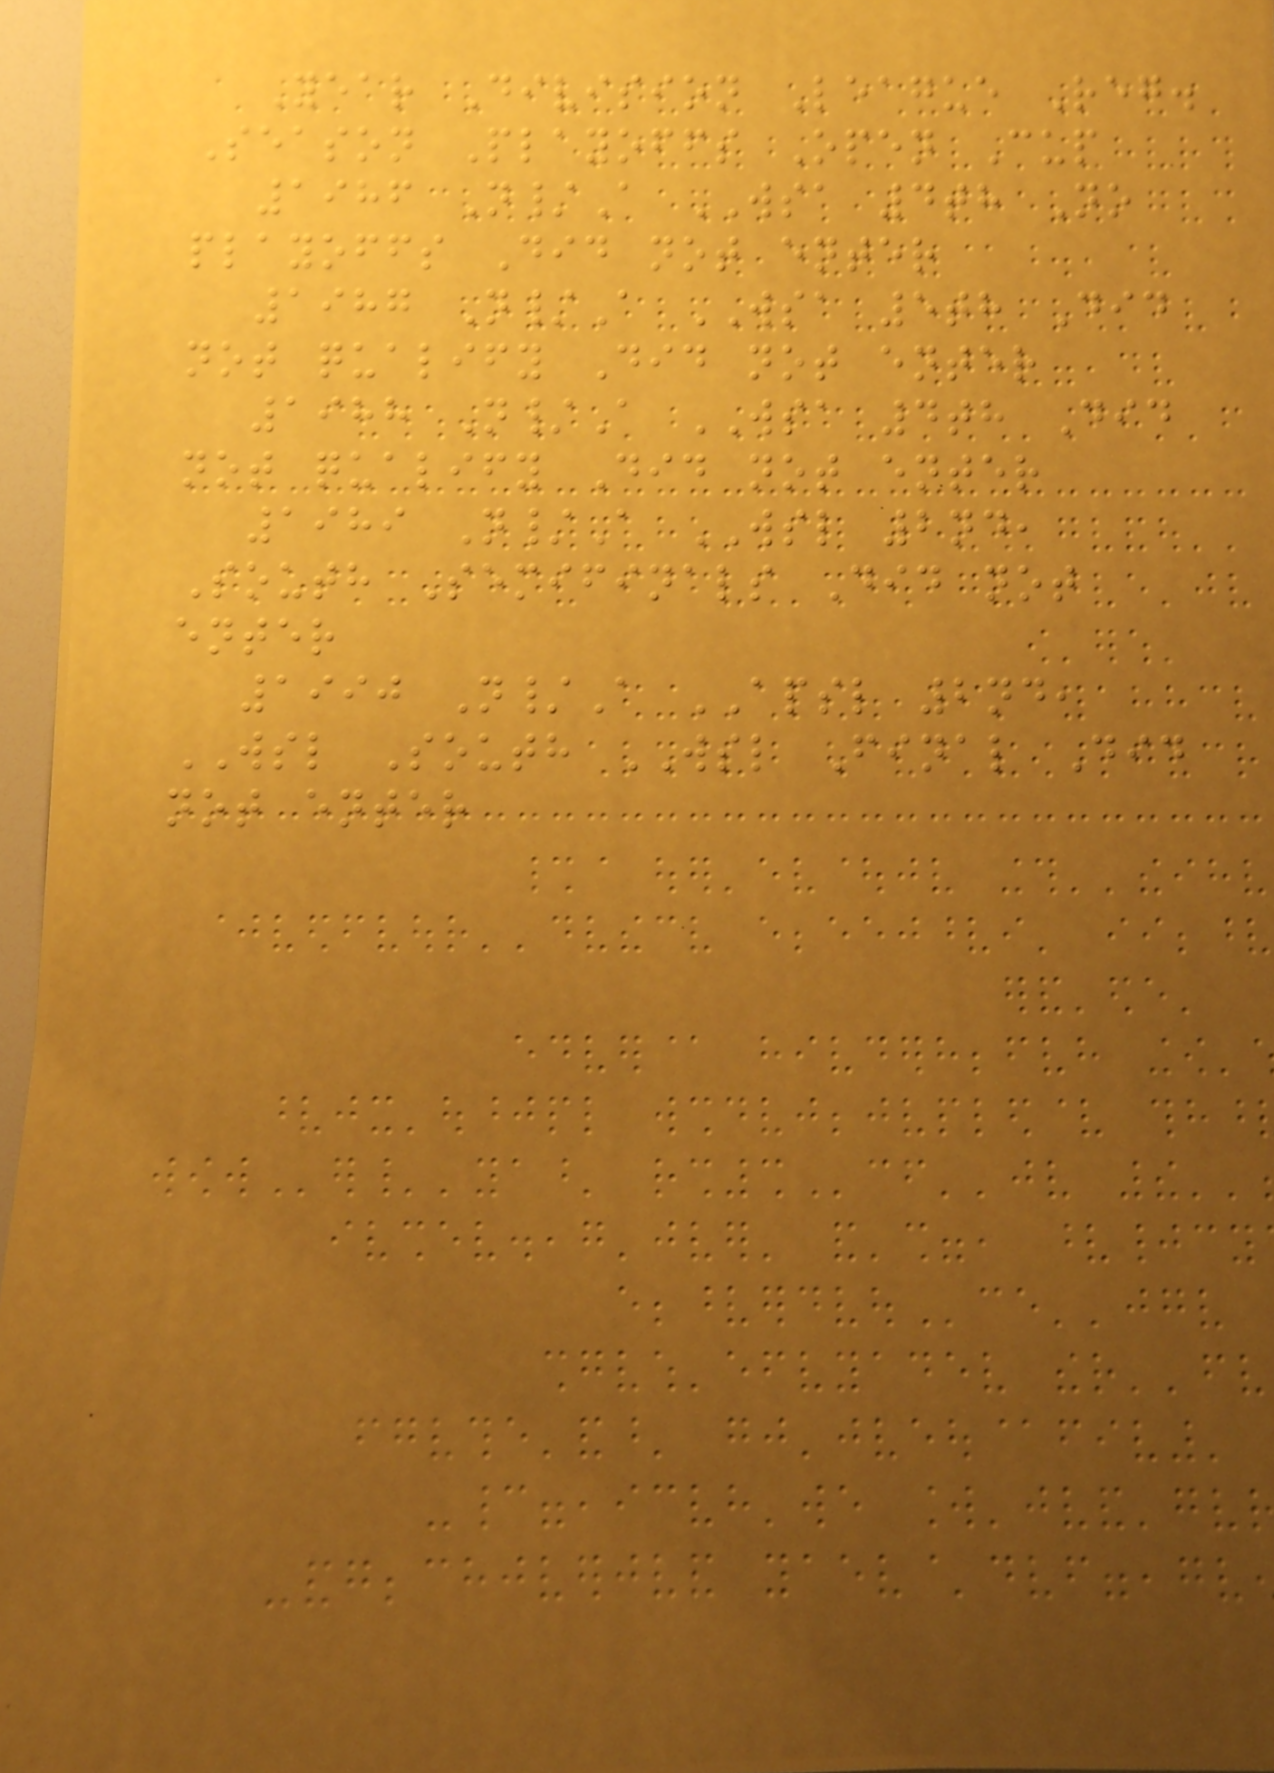Year Division League Reg.
Season Playoffs Open Cup
1986 N/A WSA 4th No
playoffs Did not enter
1987 N/A WSA 5th Did
not qualify Did not enter
1988 N/A WSA 4th Did
not qualify Did not enter
1989 N/A WSL 2nd,
South Semifinals Did not
enter
1990 N/A APSL 2nd,
WSL South WSL Final Did
not enter
